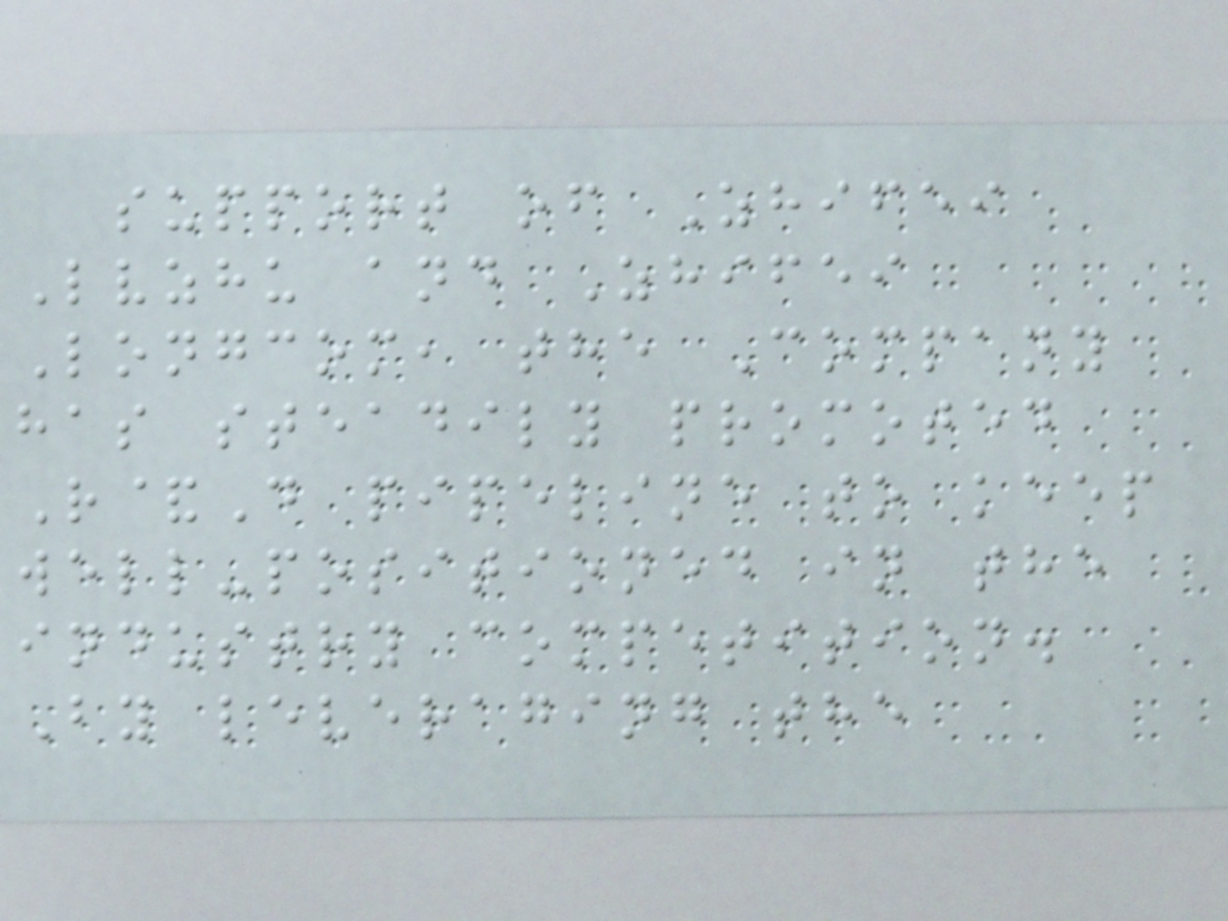support of Zhifei
Lvzhu and Zhifei
Longcom, the Company
has steadily promoted
R&D pipeline to keep
well-positioned in the
industry competition.
By leveraging the
